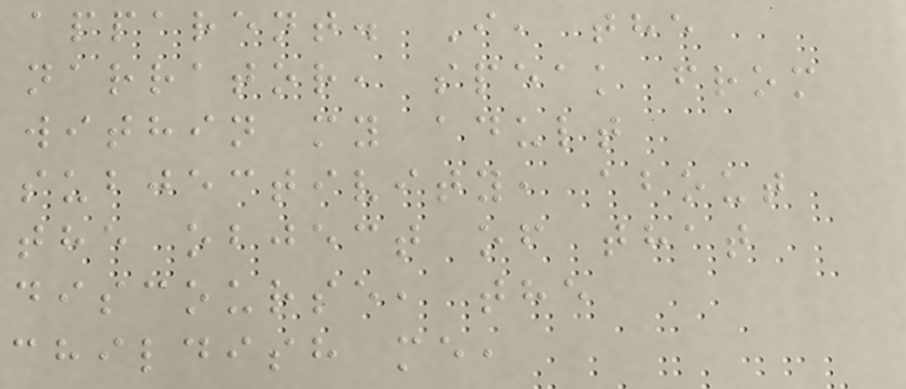apparent. I, the
narrator, speak from
within my adult
subjectivity, about
the object of that
discourse, the
childish me,
